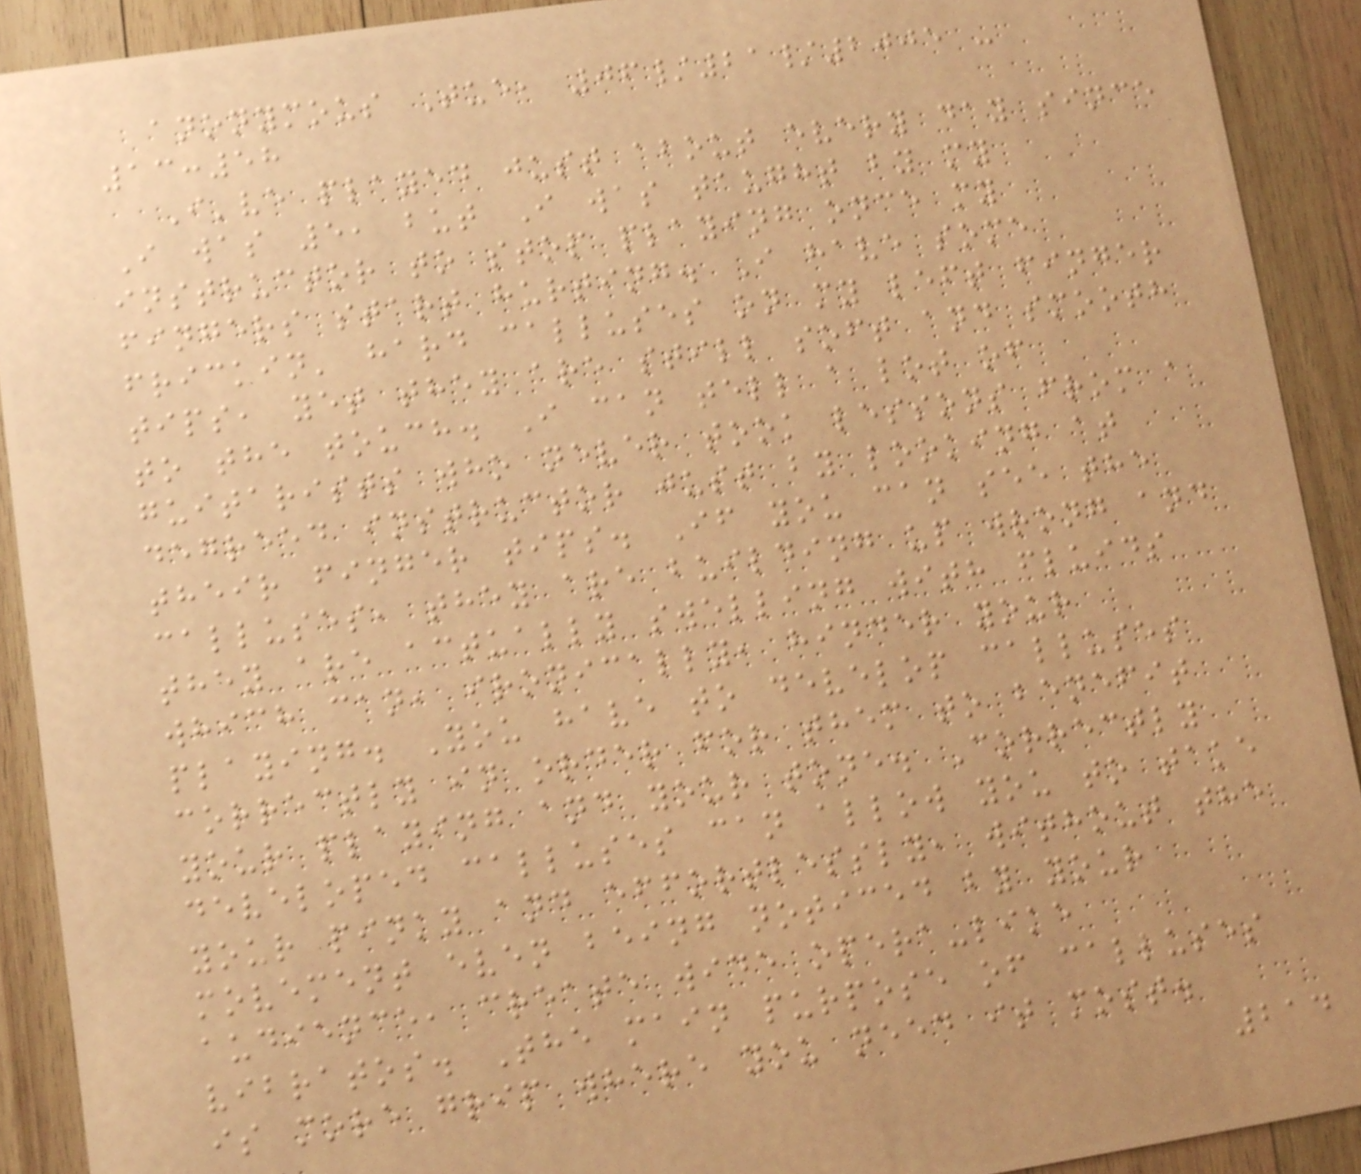anonymous Tue, 06/21/2005 -
13:58
I've played just about every day since
I was 5, but I was taught by my
instructor to stop playing once my
fingers start hurting. I have some
frickin' hard calluses on my left finger
tips, yet they are still soft and smooth
to the touch. I can tell a lot of
guitarists who never took lessons from a
degreed instructor just by looking at
their finger tips. If you can see the
calluses, they are building up wrong and
they are actually swelling with fluids
which can, ironically, hinder your
playing. You have to develop calluses
correctly in order for them to benefit
your playing and your tone. Correctly
developed calluses can allow you to take
your pinky and effortlessly, without the
movement even being noticed by your
audience, create wide opera-like
vibratos. The main purpose of calluses
is more grip where you need it most.
214
